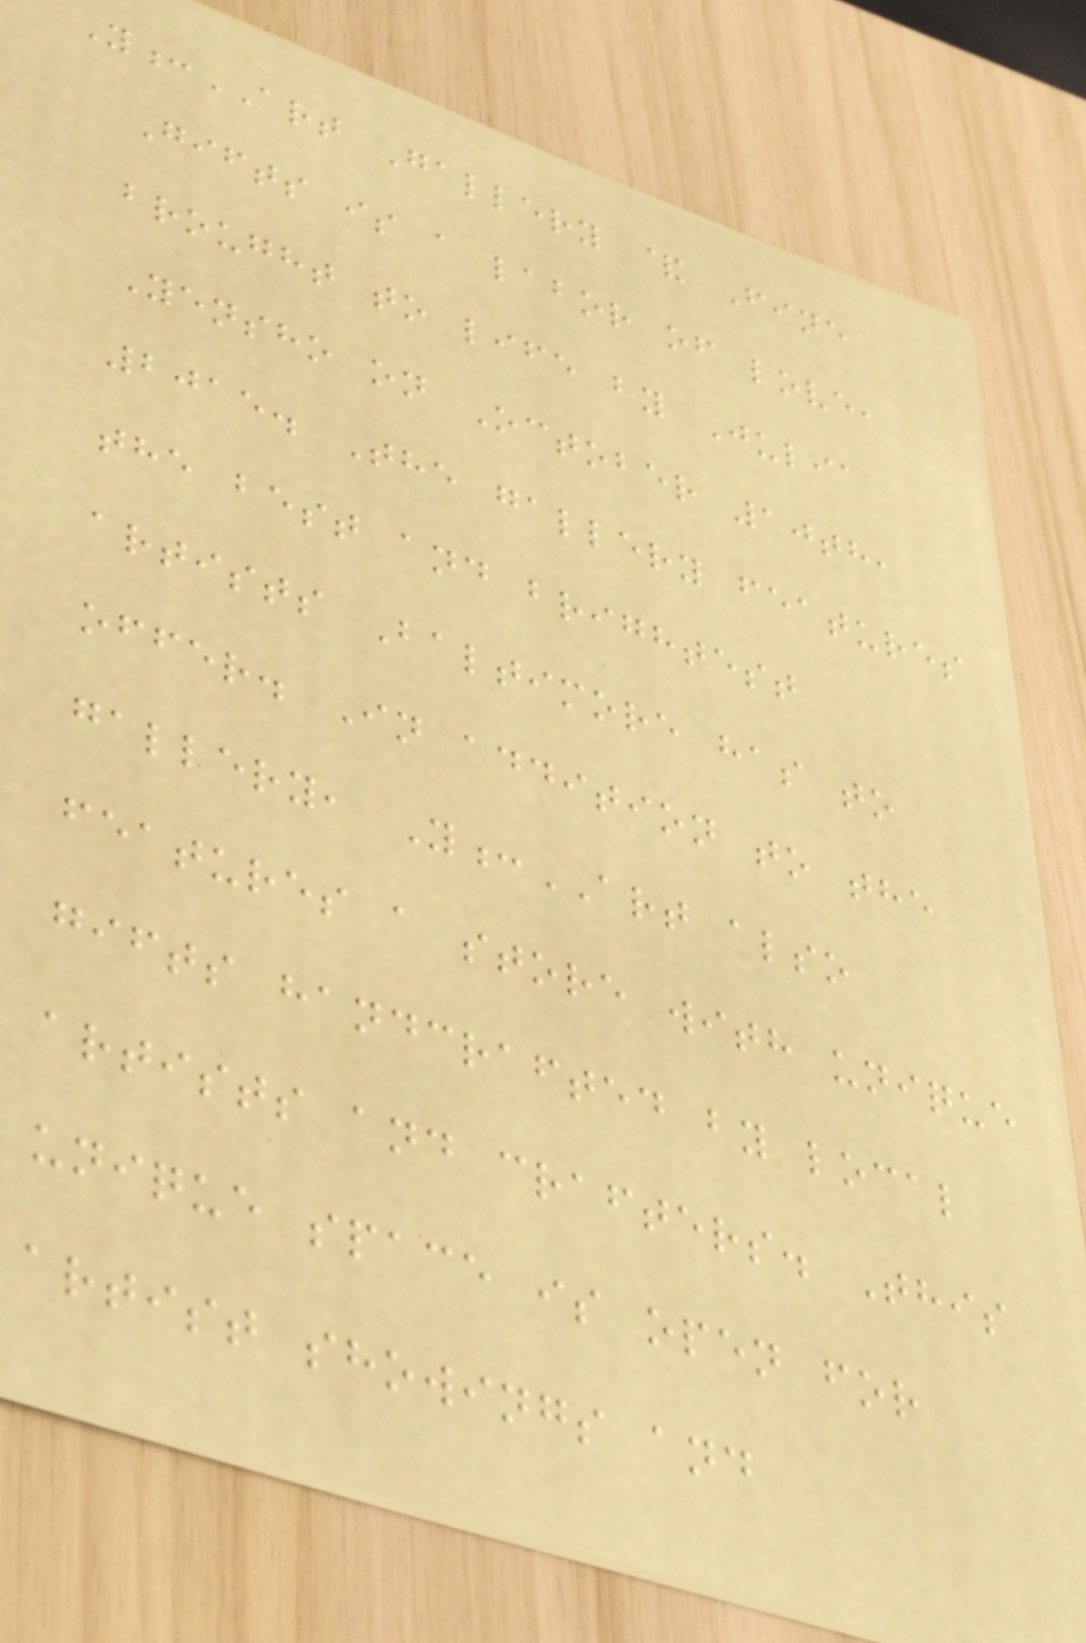Y:ART Gallery & Fine
Gifts is a labor of love,
brought to life by Julia
Yensho on October 10th,
2015. The gallery features
the best and brightest
artists Baltimore has to
offer. In addition to the
gallery, Y:ART also
features a store with unique
gifts handcrafted by local
artists and crafters. This
unique space is open for
artist showings and
